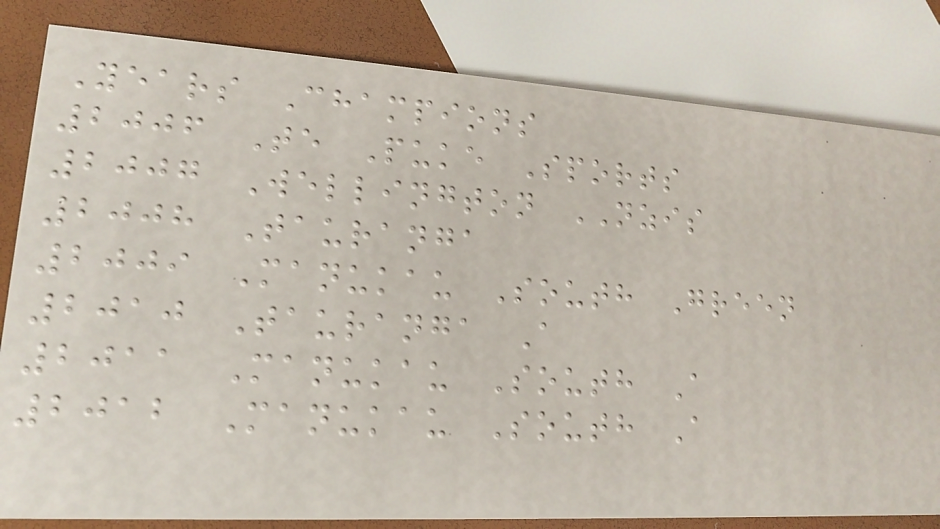Years Champions
2006 Te Puke Sports
2007 Wellington NZIS
2008 Tauranga
2009 Manukau South Green
2010 Tauranga A
2011 Manukau South A
2012 Manukau South A
